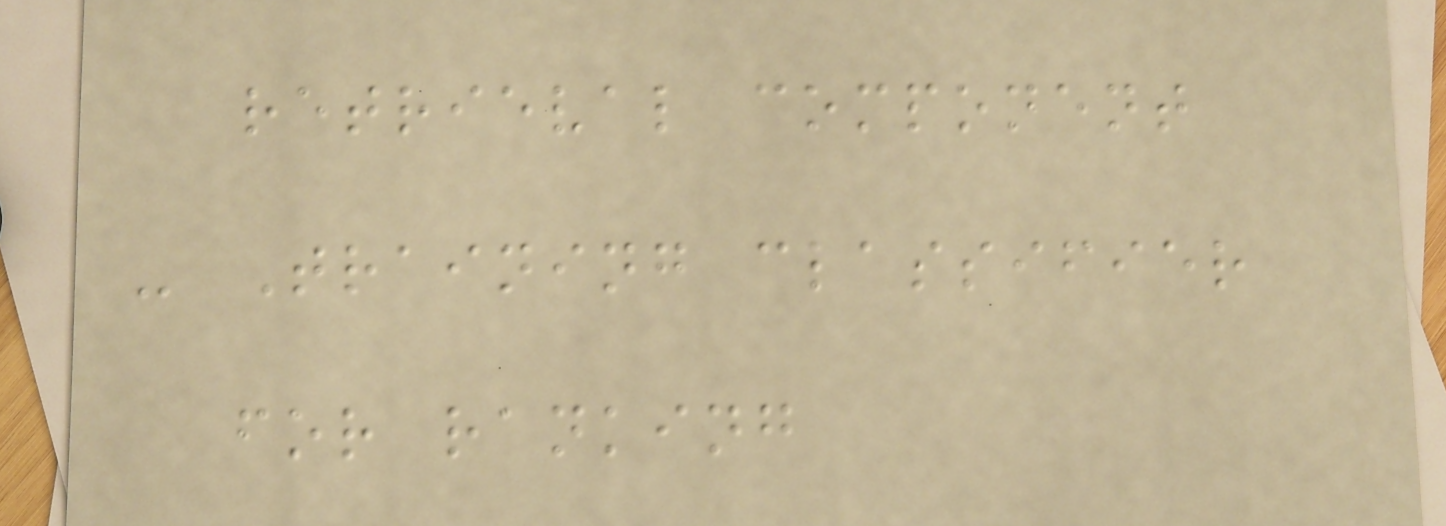retrieval component
- Training classifier
for ranking
